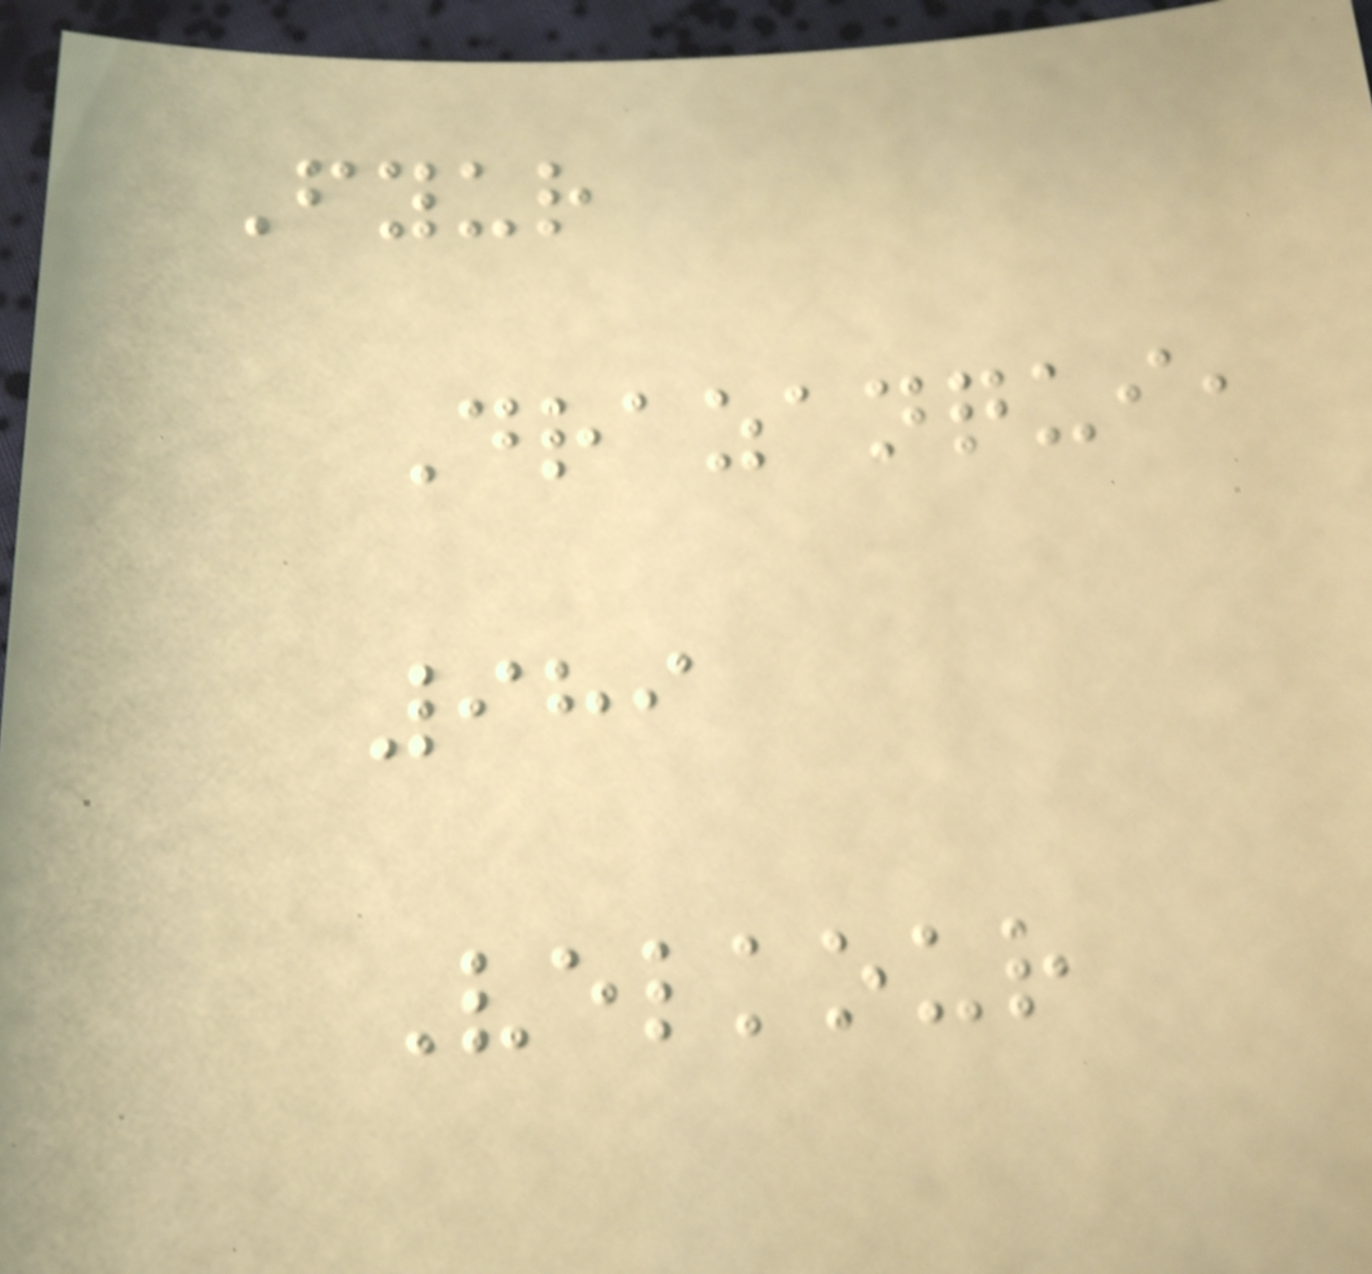Fyur
Drazanqui,
989
Velkour
